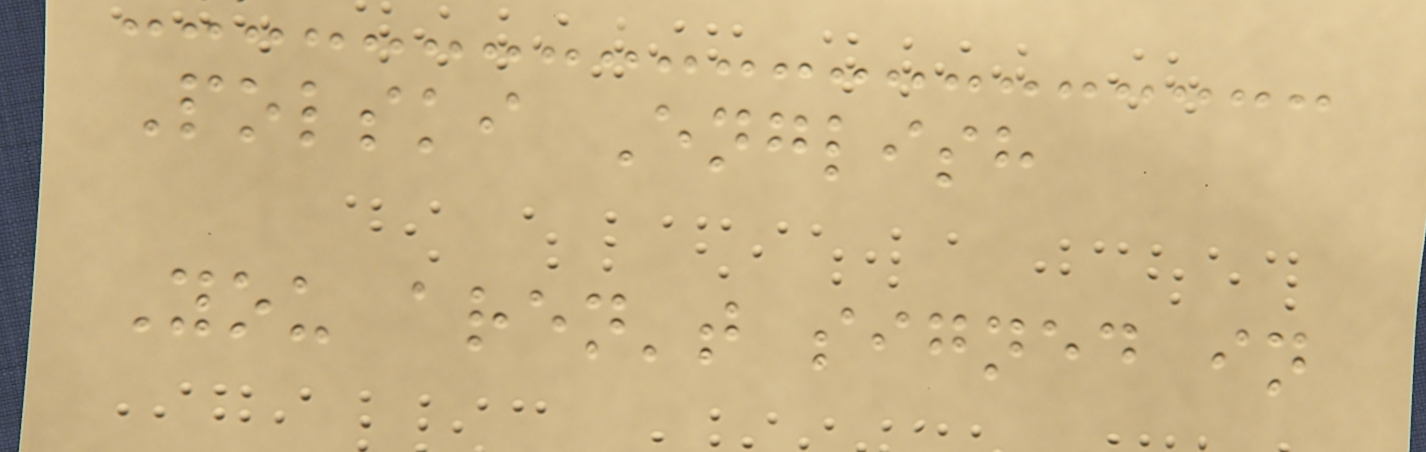Polski English
You aren't signed in
